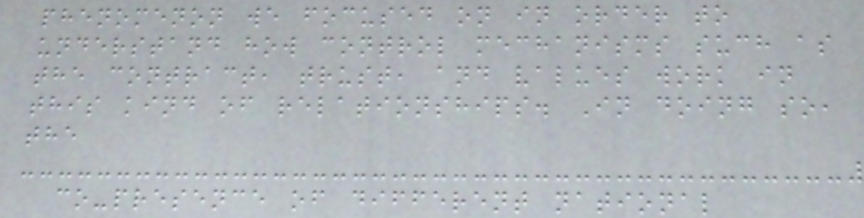phenomenon we focused on in order to
understand how control mechanisms such as
the contract, trust, and values work in
this kind of relationships. In doing so,
the
co-presence of different national
